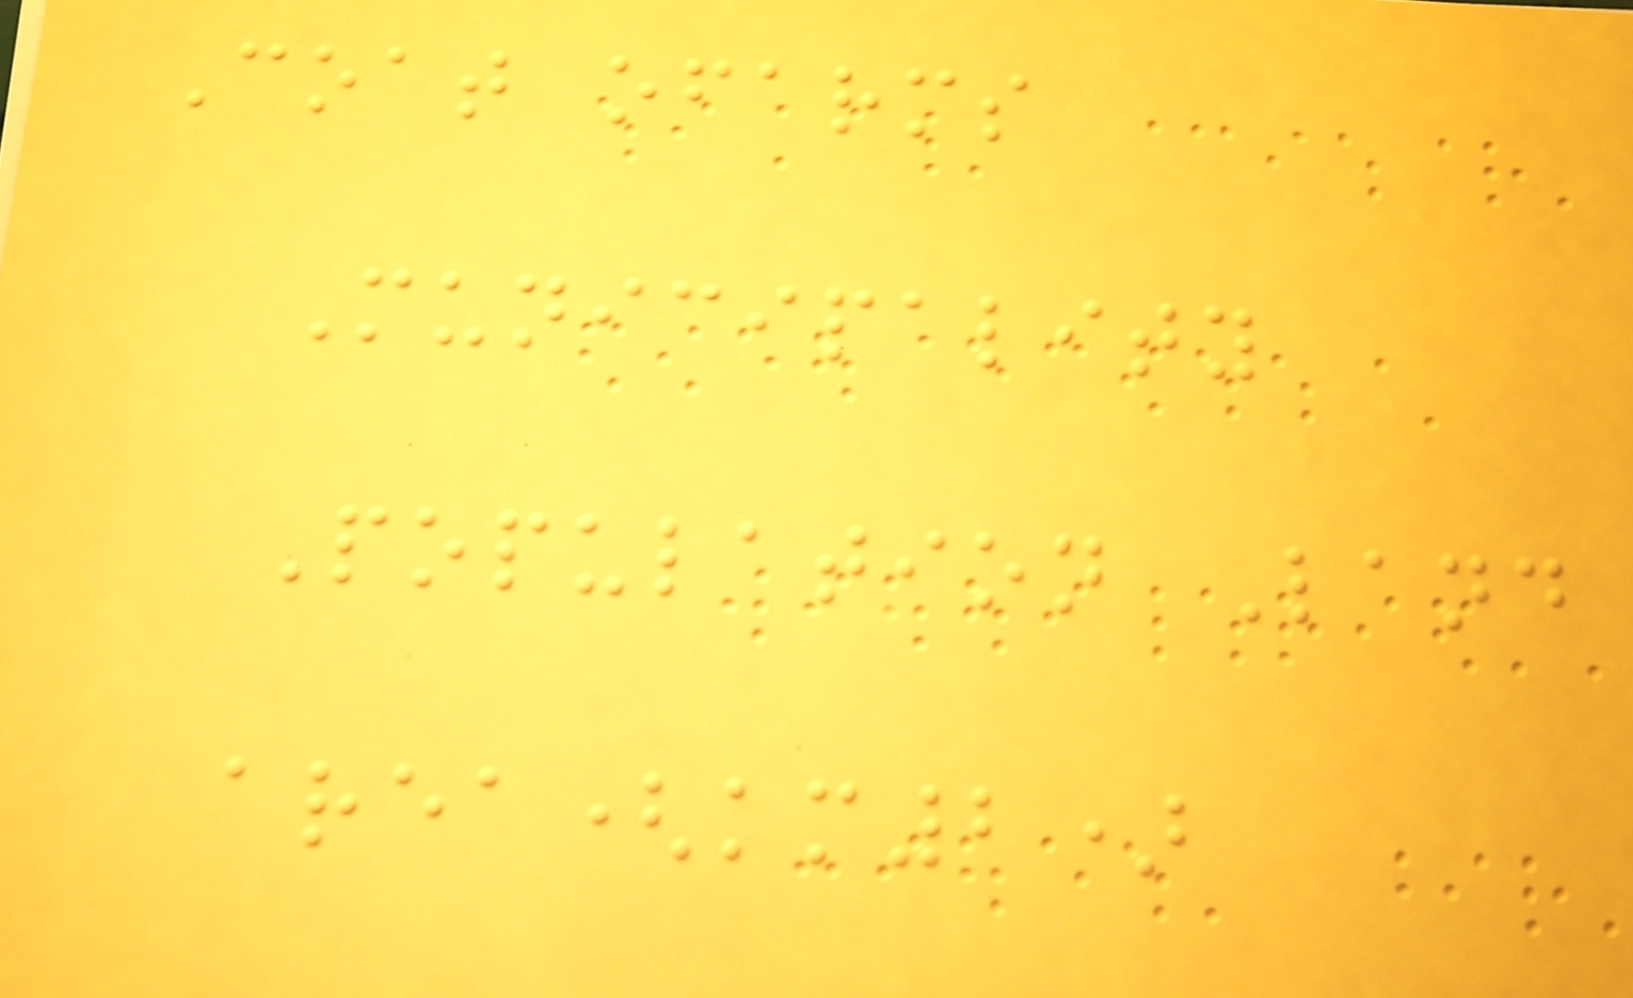Coat ofarms
Municipality
Population Land
area(km2)
